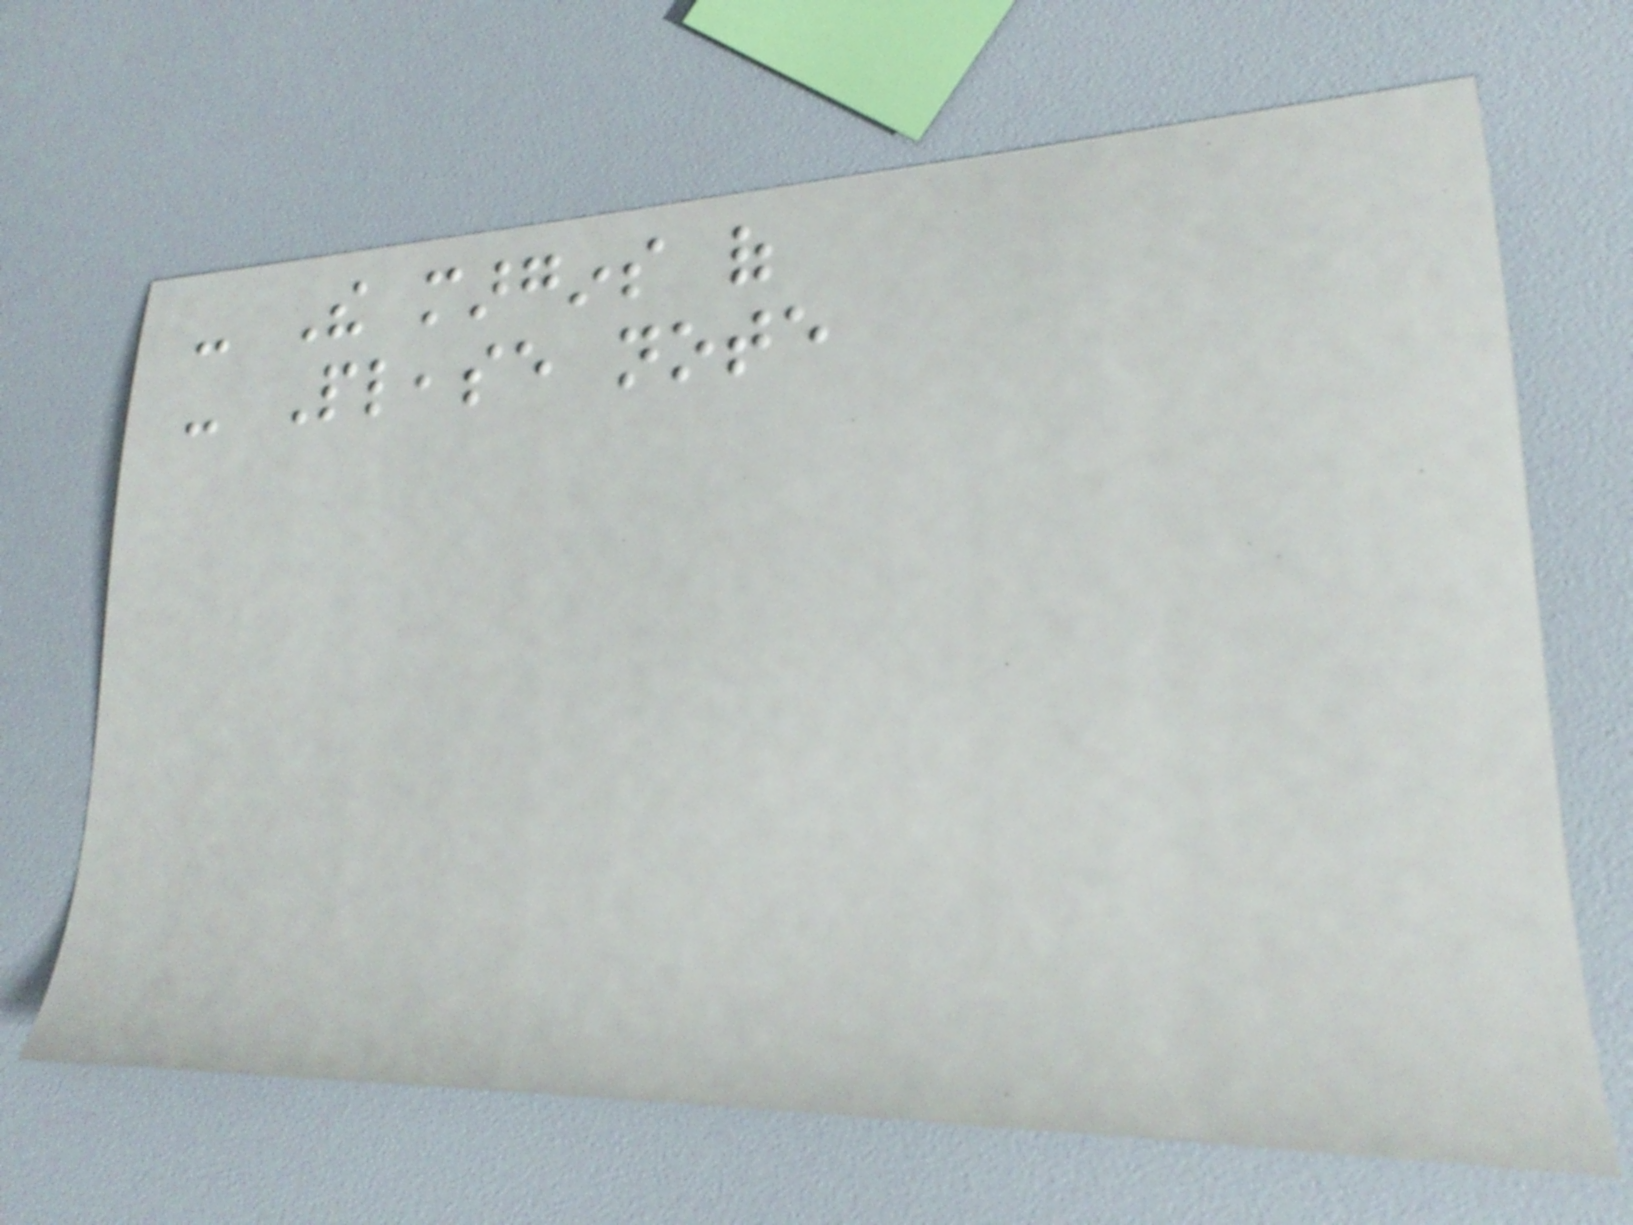- The margins of
- Please note
